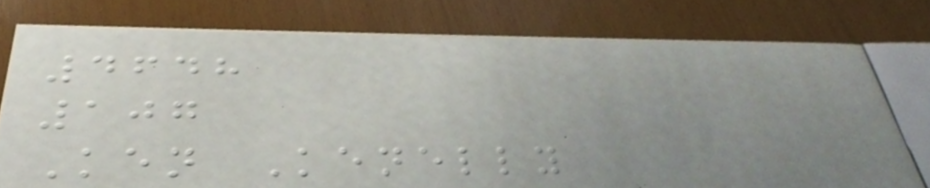4648
107
Ken Kenelly
